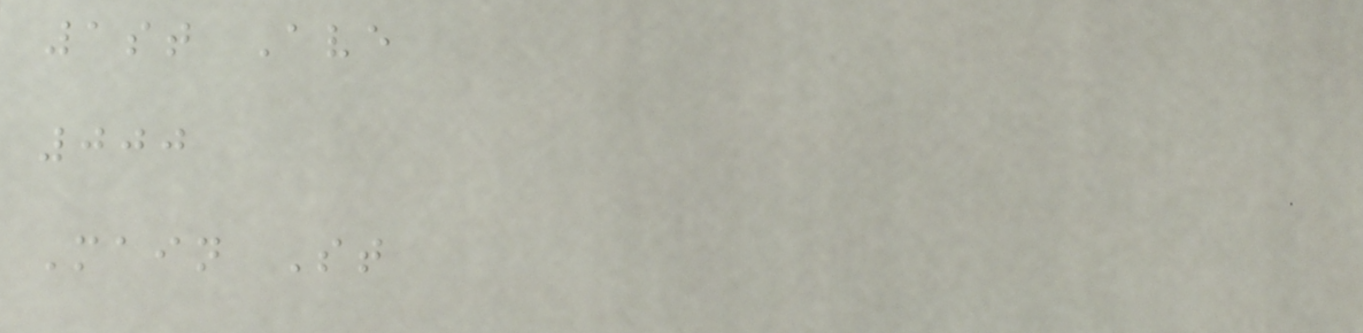1st Ave
000
Main St
